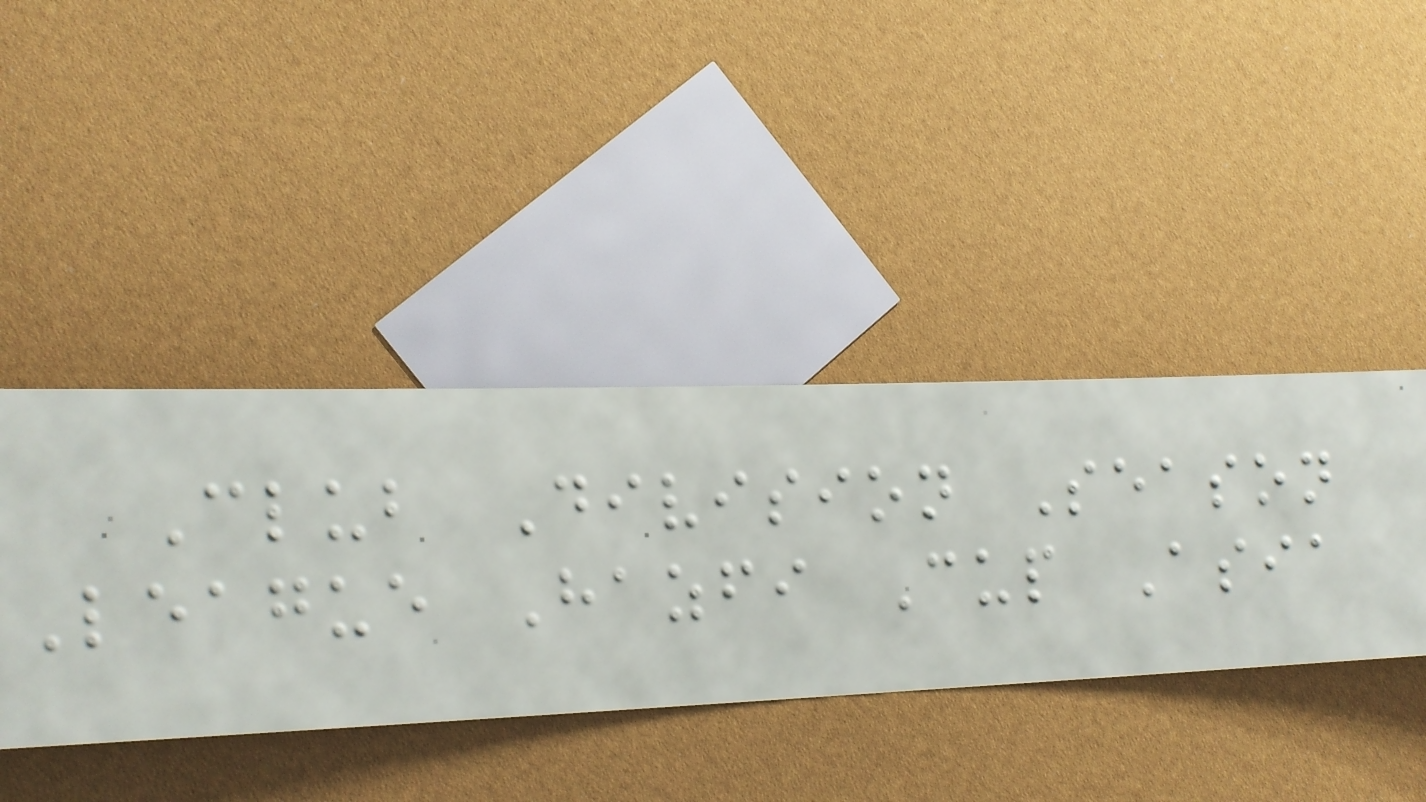Club Division Season
League Hazfi Cup Asia
